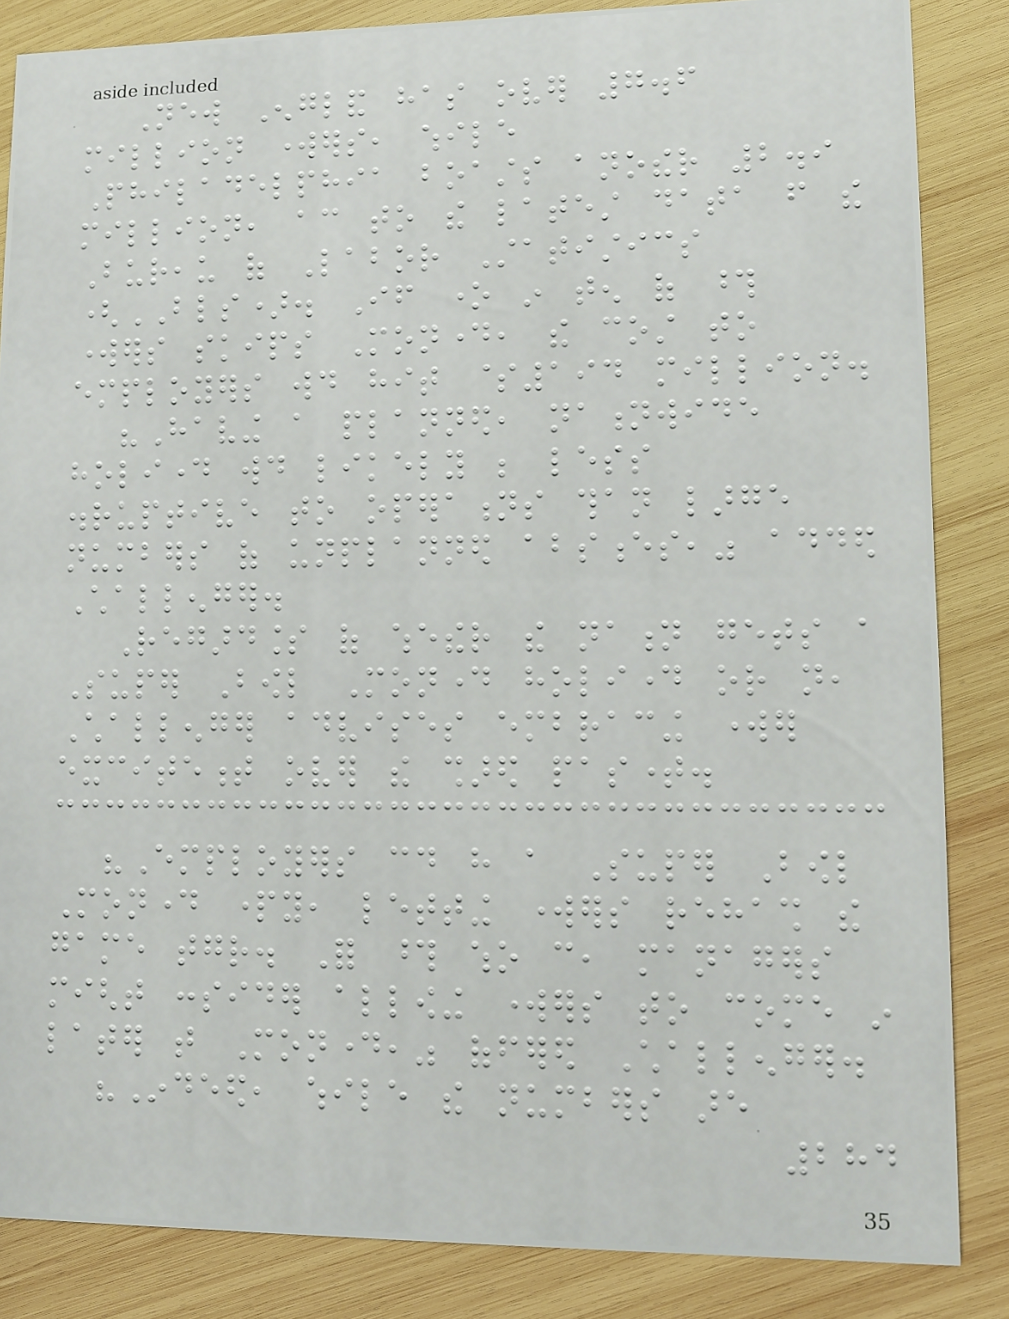New England has over 7.6
million workers, while
Philadelphia boasts another 2.9
million, according to the latest data from the
Bureau of Labor Statistics
(BLS). If one in ten of those
workers skips Monday, the cost to
employers would hit $194 million.
"Having a planned, nationwide
holiday would likely be less
disruptive to operations than large
numbers of unplanned absences," added
Challenger.
Regardless of whether the nation gets a
Super Bowl Monday holiday or not,
Challenger advises embracing worker
excitement over the shared pastime.
"Employers could have a Super Bowl
Monday party, letting workers rehash the
game together. For those who can, managers
might consider allowing workers to come in
later that Monday," offered Challenger.
"Indeed, while the numbers are
284
